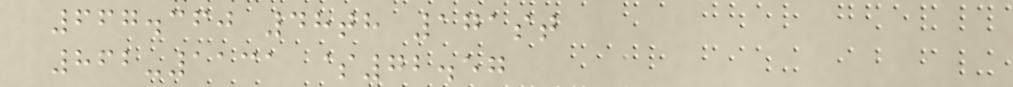667.360 48th 171st
862-1131 $72.57
